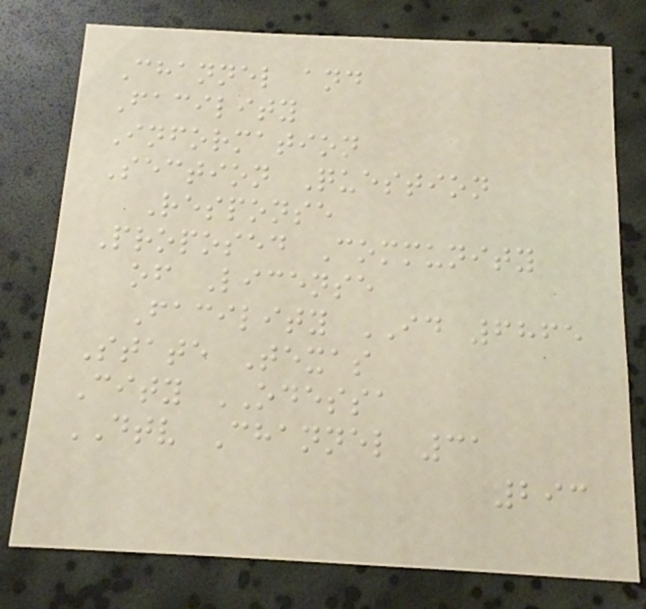Channel and
Facility
Information
Section Question
Response
Proposed Community
of License
Facility ID 6865
State Texas
City ODESSA
DTV Channel 31
293
